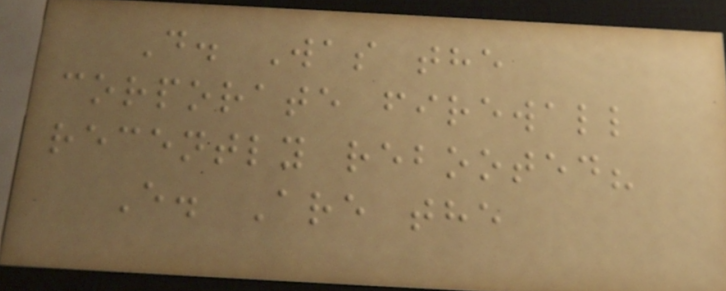D. Was the
corporate firewall
recently rebooted?
E. Are the
